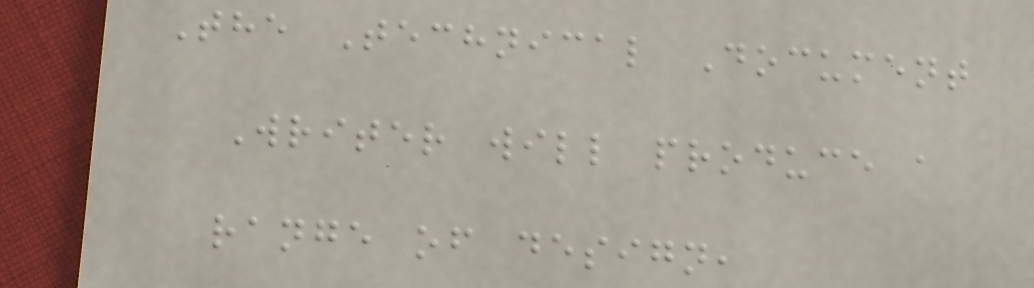The Technical Document
Writer will produce a
range of design,
